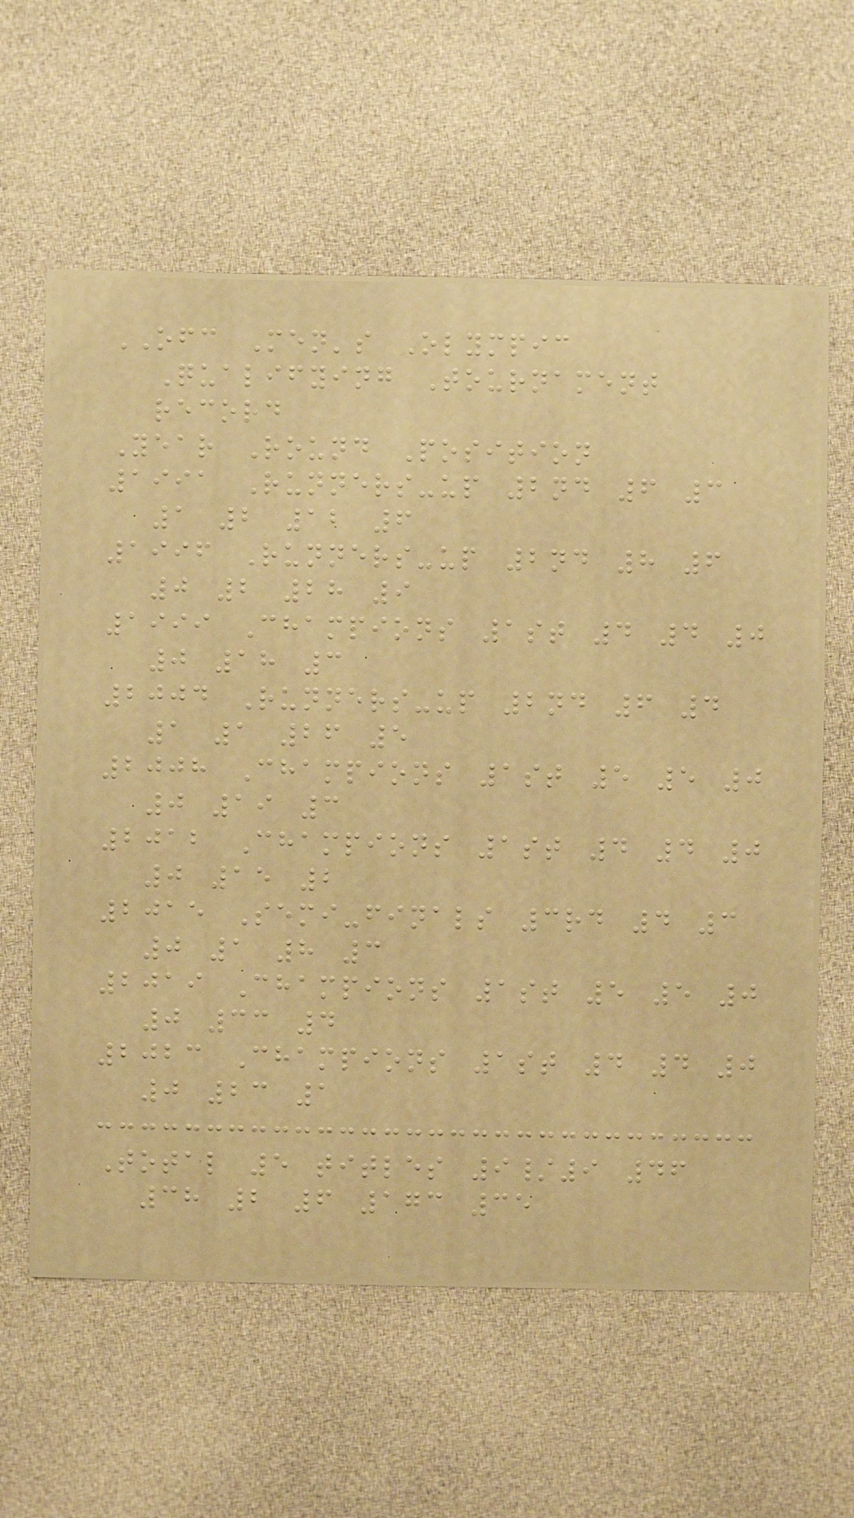OFC Men's Olympic
Qualifying Tournament
record
Year Round Position
1991 Runners-up 2nd 6 3
1 2 12 6
1996 Runners-up 2nd 8 6
0 2 28 9
1999 Champions 1st 4 4 0
0 18 3
2004 Runners-up 2nd 6 4
1 1 26 5
2008 Champions 1st 5 5 0
0 19 3
2012 Champions 1st 4 4 0
0 15 2
2015 Semi-finals 3rd 4 3
0 1 8 3
2019 Champions 1st 5 5 0
0 33 4
2023 Champions 1st 4 4 0
0 23 1
Total 5 titles 9/9 46
38 2 6 173 35
